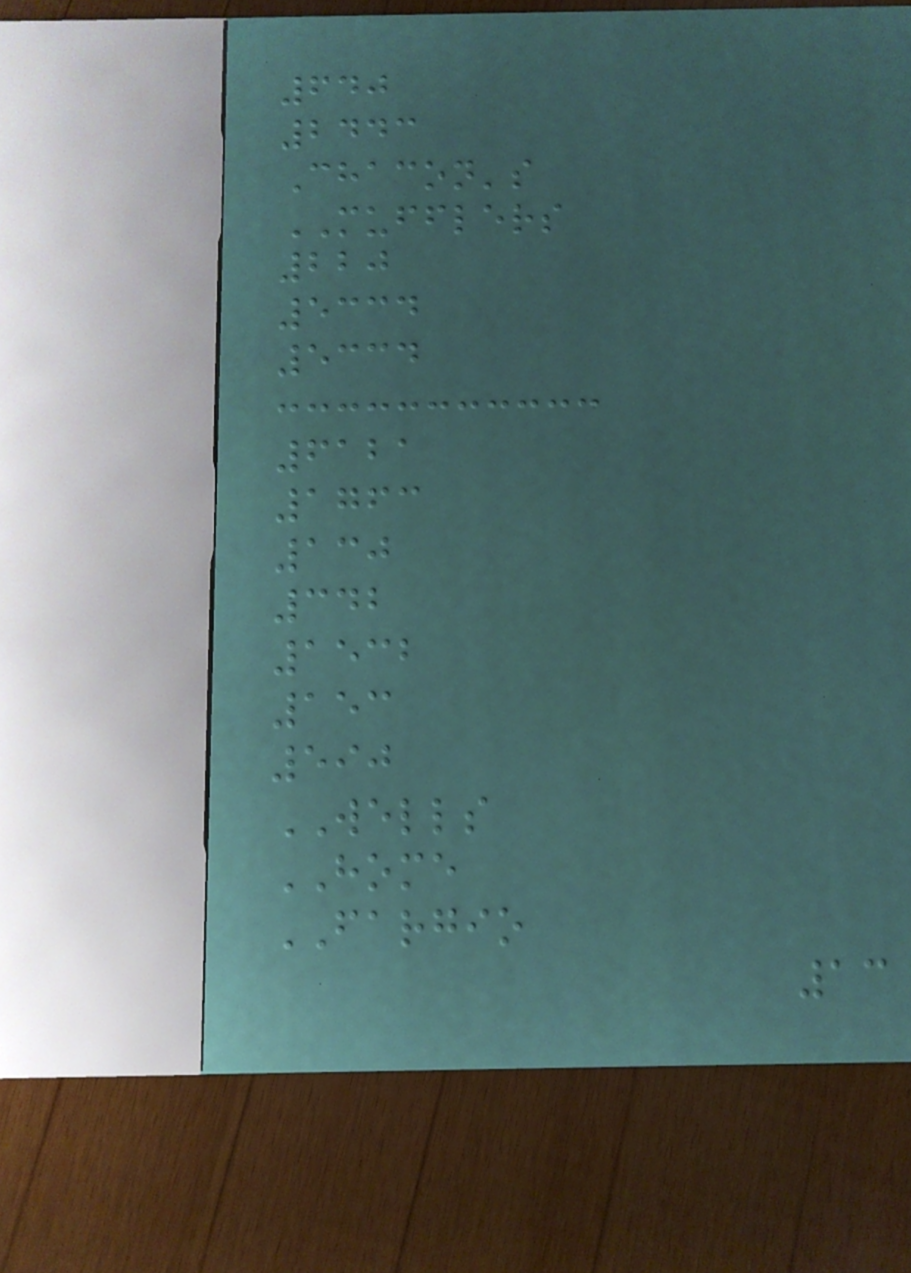640
2443
Chacon's
MUFFLERS
220
5334
5334
6121
1763
130
342
1532
153
590
WELLS
HOME
FARGIO
13
